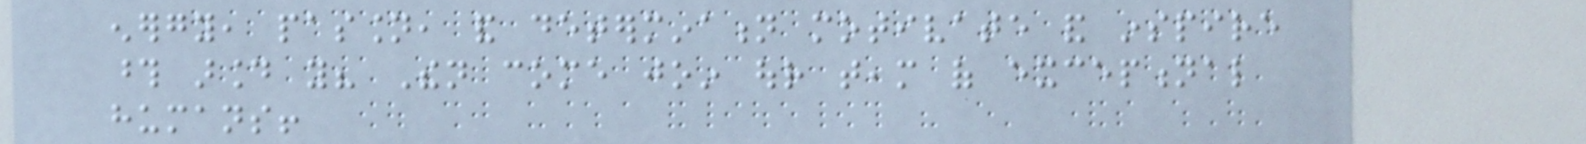energy, passion, and determination motivate and inspire
those around you? Then come join our team of exceptional
humans!
